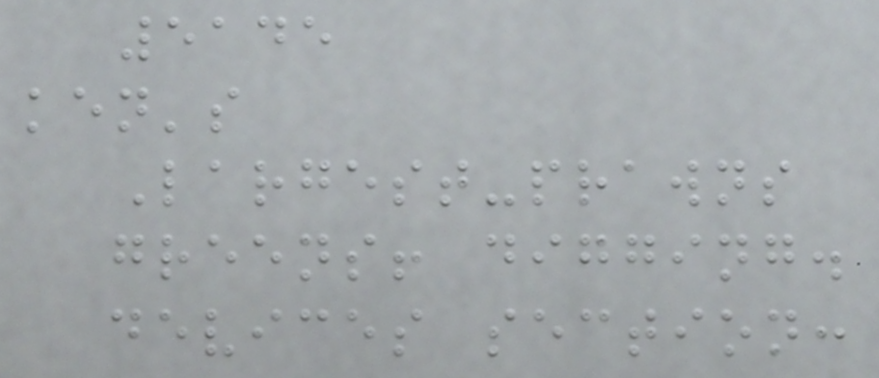5145
ken's
Largest-prawns
greens! digging.
devices section:
